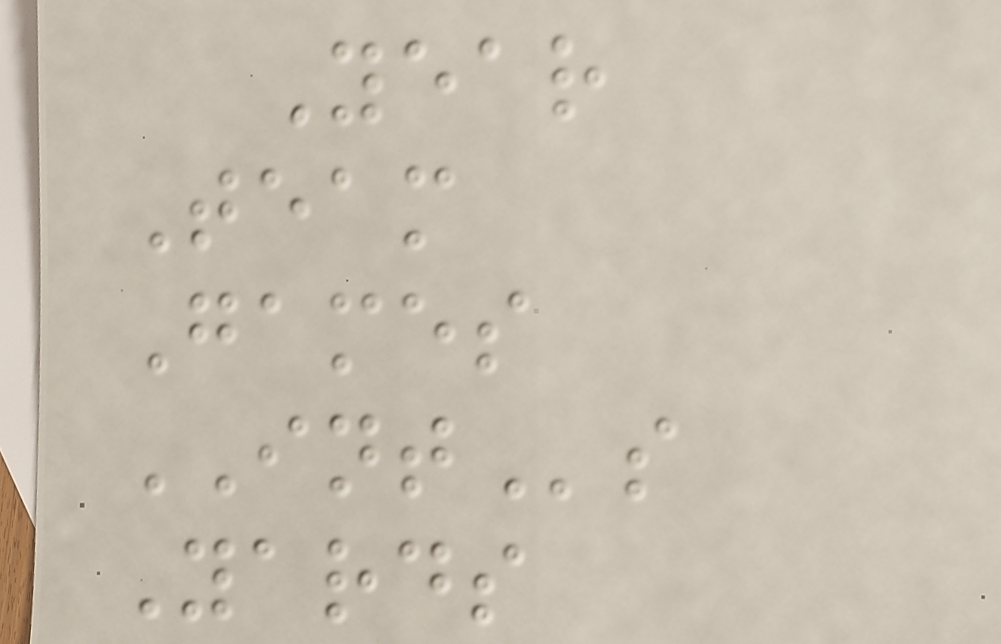Year
Team
Games
INTs
Yards
